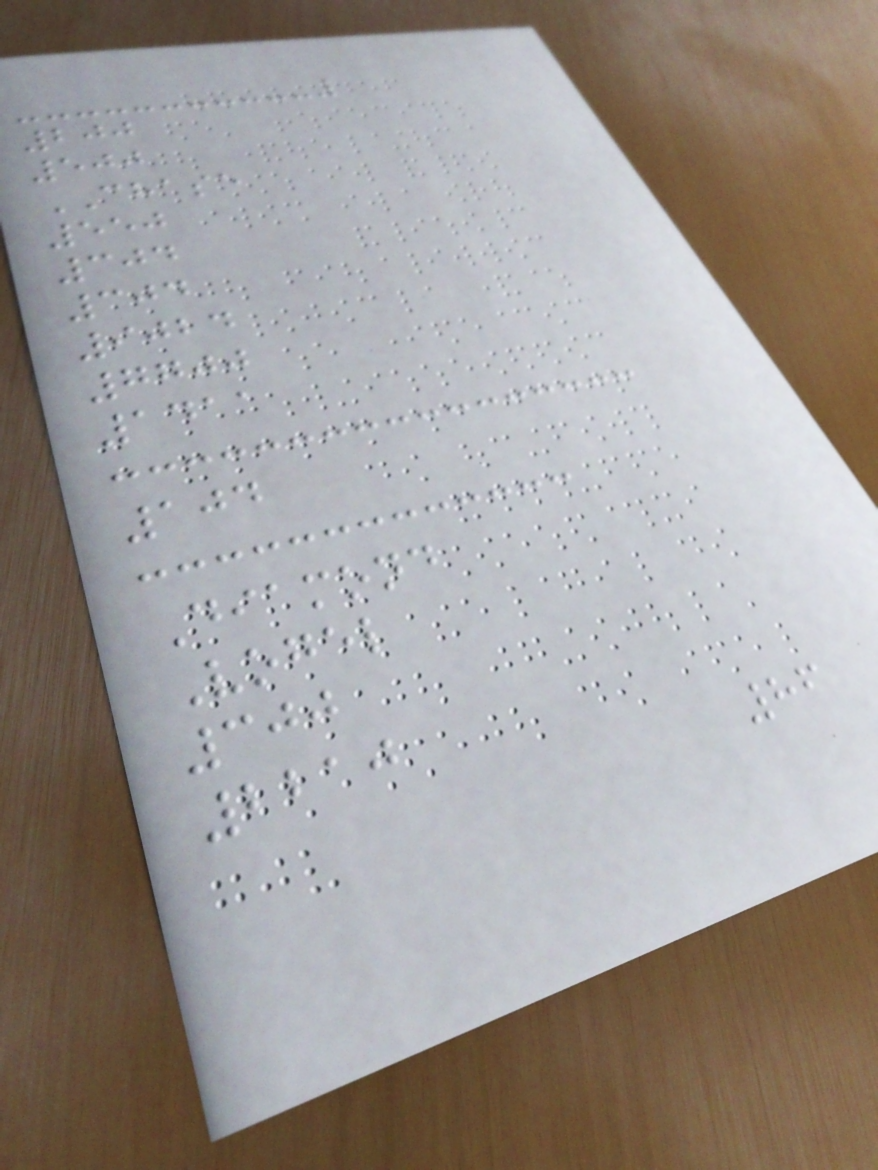200
500
CHASE
550
304
304
9024
7700
1411
104
Diamond
Vogel
300
2210
86
